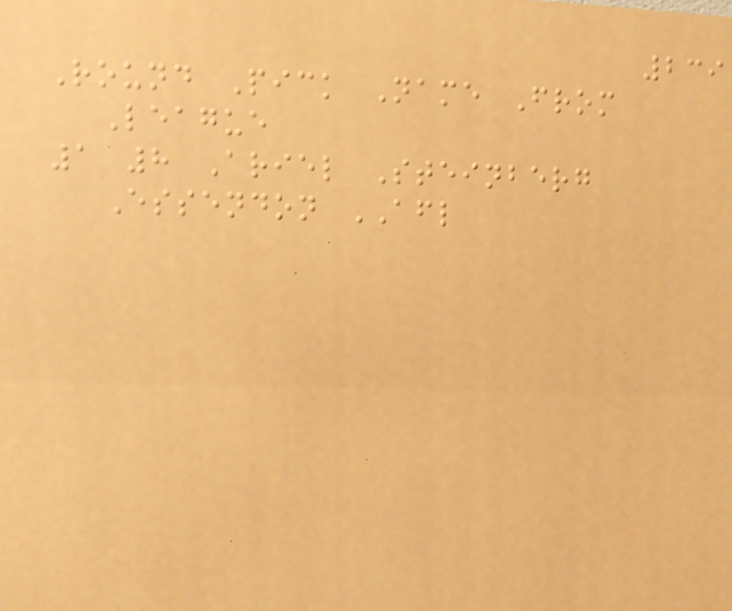239
Round Pick Name From
League
1 8 Ariel Steinberg
Essendon AFL
